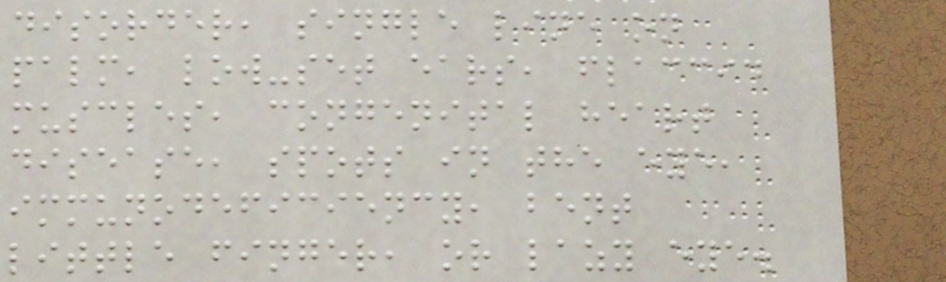disorder, single line on
palm, low-set ears, flaccid
muscles, congenital heart
disease, spots in the eye,
immunodeficiency, bent
little finger, or lazy eye.
